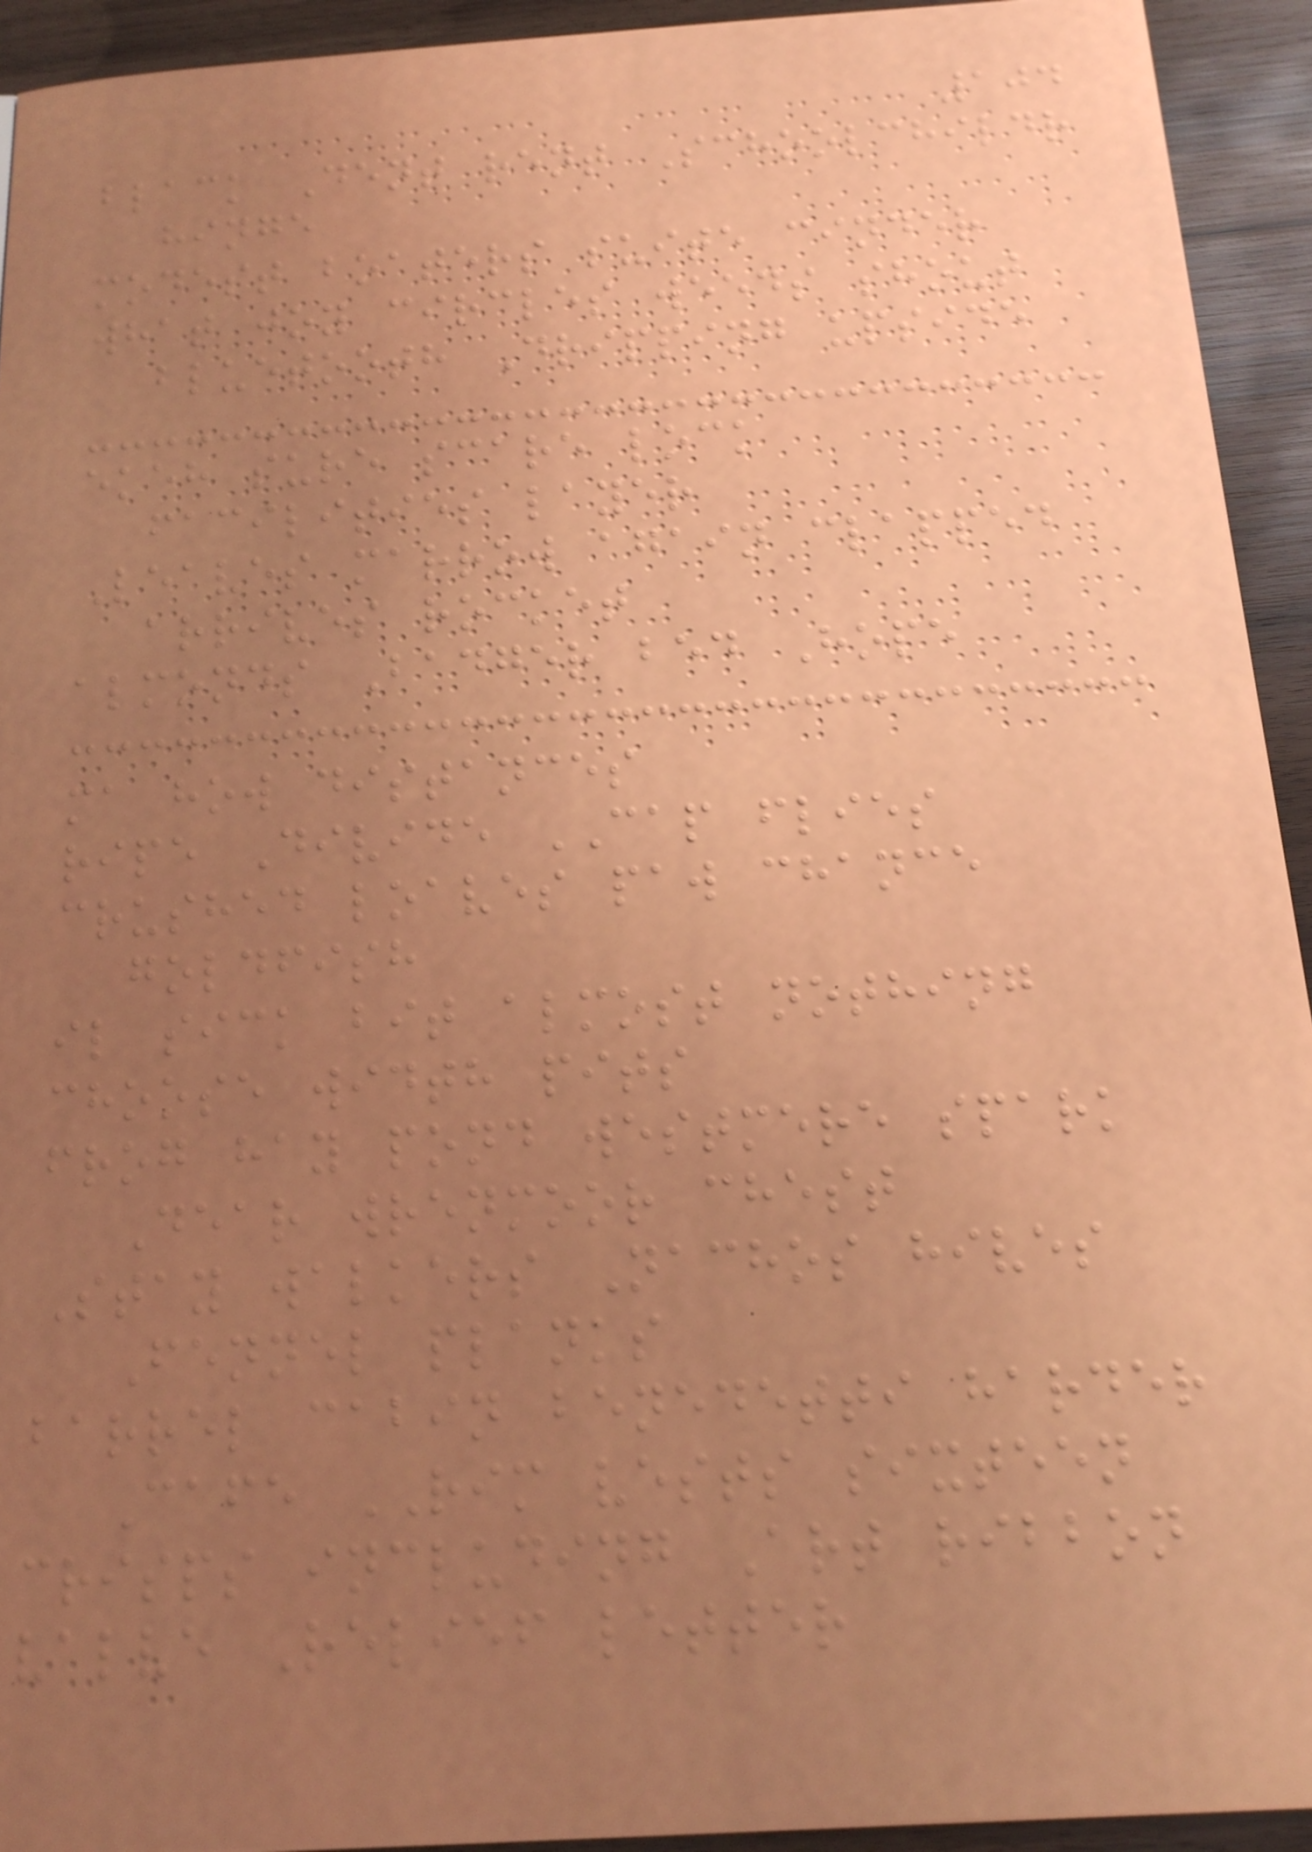104
black Dent rent Schoolchildr
hinge
modest boaters suite cinder
what joy circles weeds shout
bluetooth Dripping upside
ekeh sure scare lock
facilities layer
Leaves marrow again clapped
arrives rocket
almonds Badger bed Hope
ma how distances
ripe Divide CAP flies
crushed loaves paw chance
goldfish
il sick bit almost nothing
choose width pits
frog hay pond westmere spark
Dear wrenmoor chest
Stay walkers Nachos hives
Fennel planks
barrel cabin benedetti harder
Cafe RIM vests sixteen
crisps including Art ribbon
valve Relief letter
